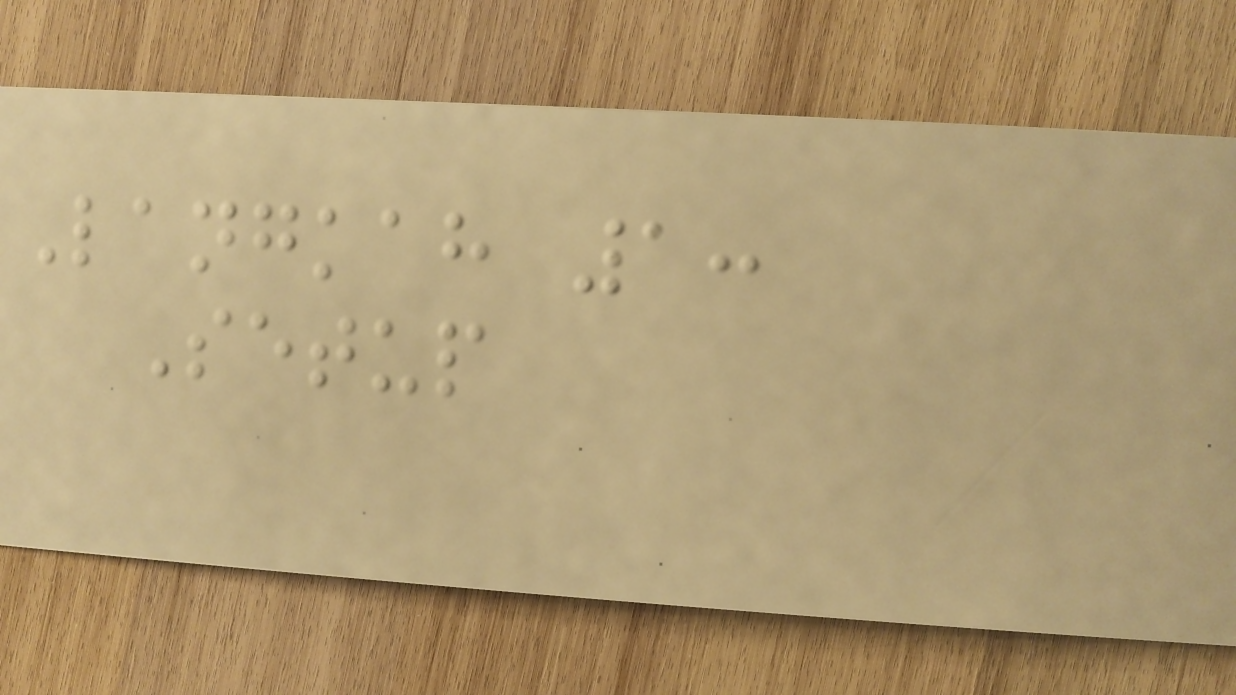Langkah 1:
Setup
